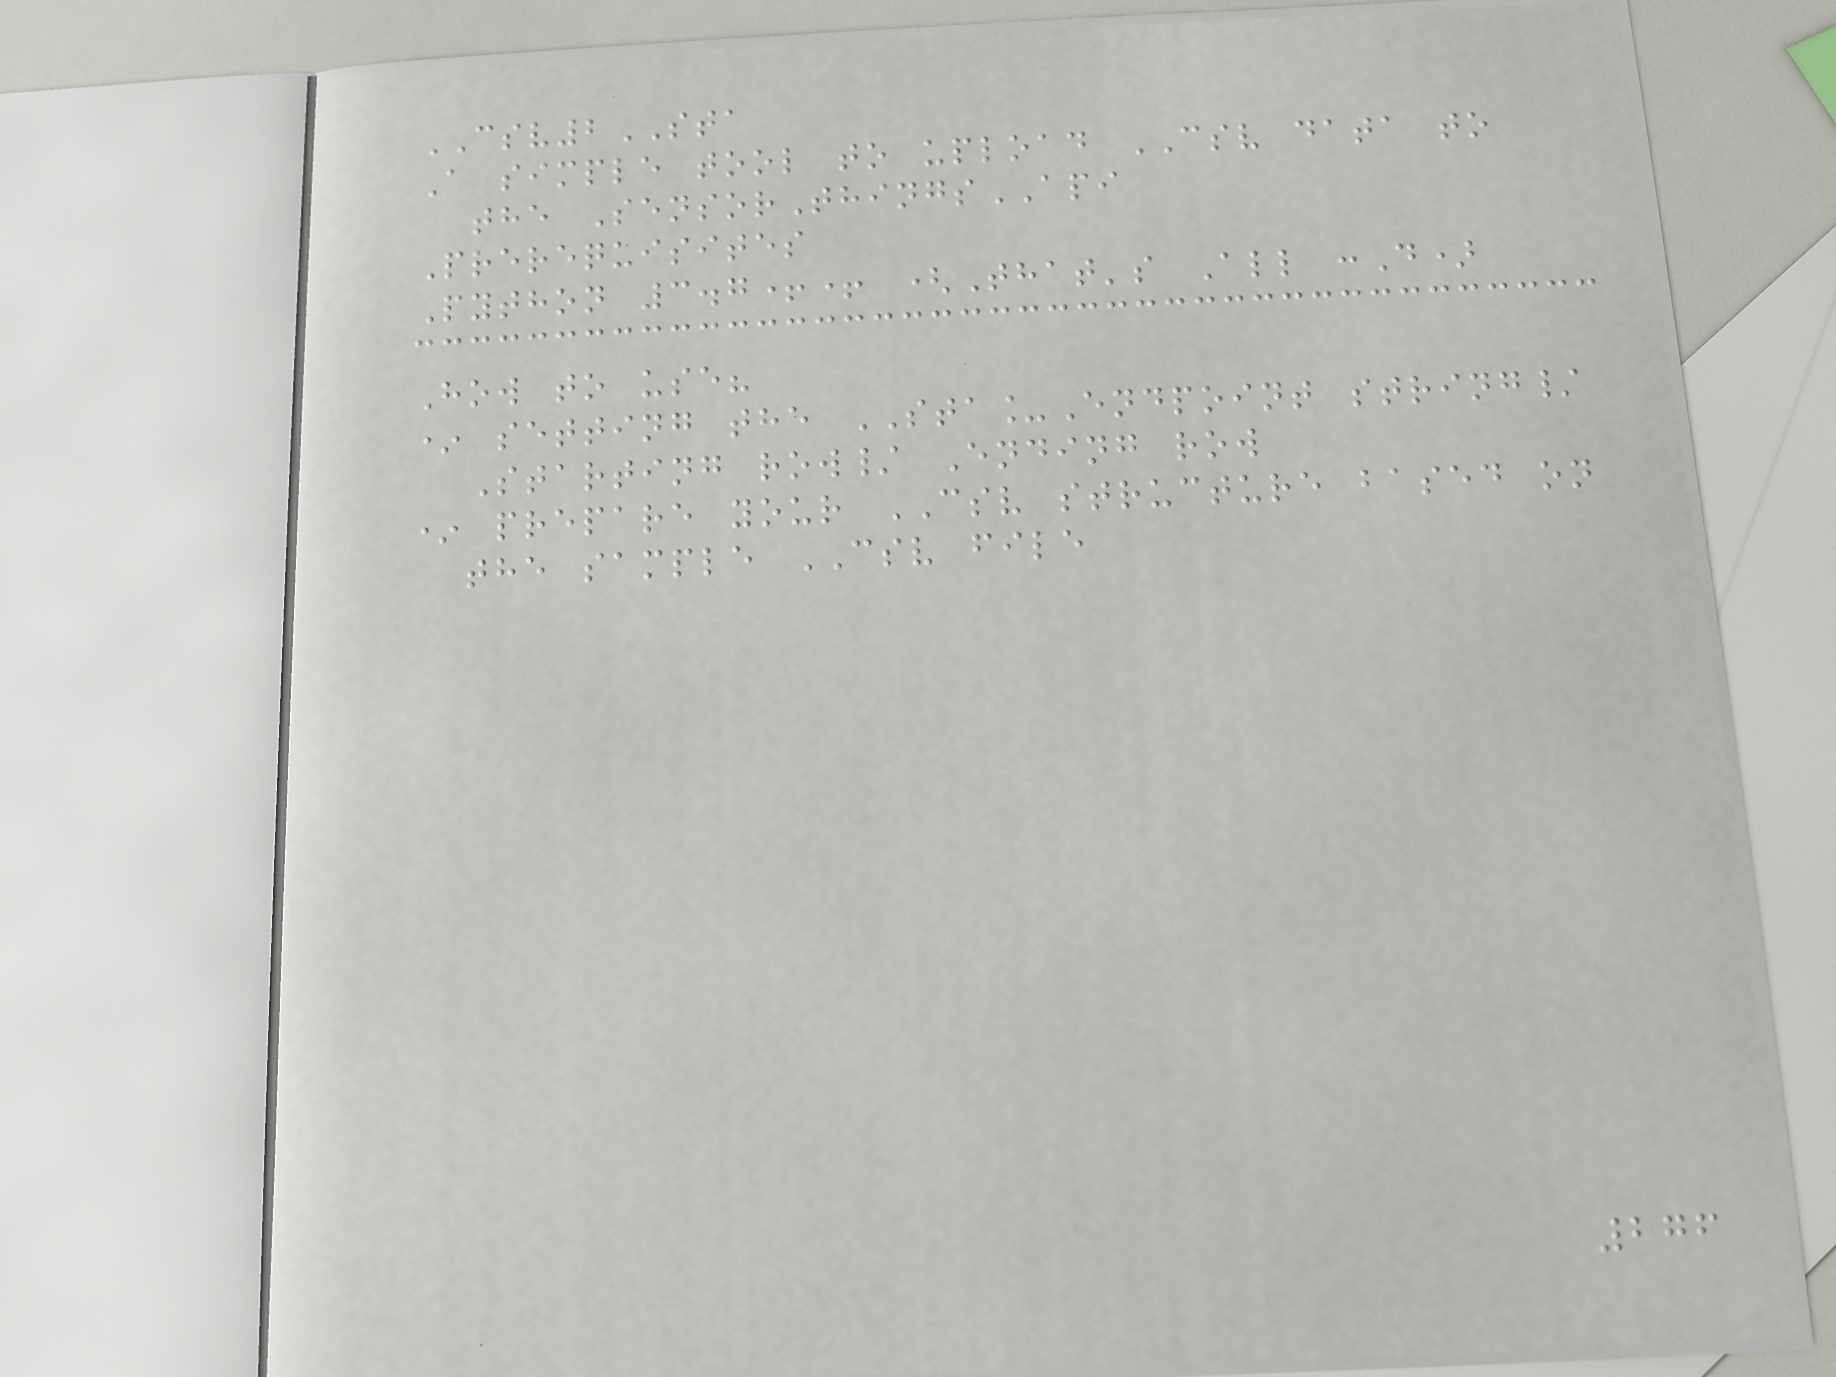CSV2STA
A simple tool to upload CSV data to
the SensorThingsAPI
Prerequisites
Python 3.7++ (That's All :D)
How to use?
* setting the STA_Endpoint string/
Starting row/ Ending row
* prepare your CSV structure based on
the sample CSV file
276
